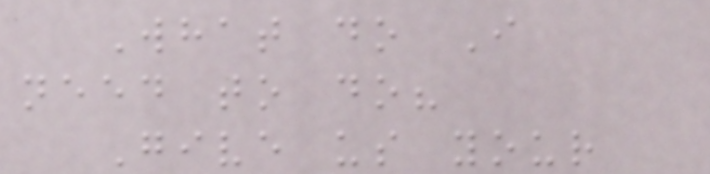What do I
need to do?
Give us your
